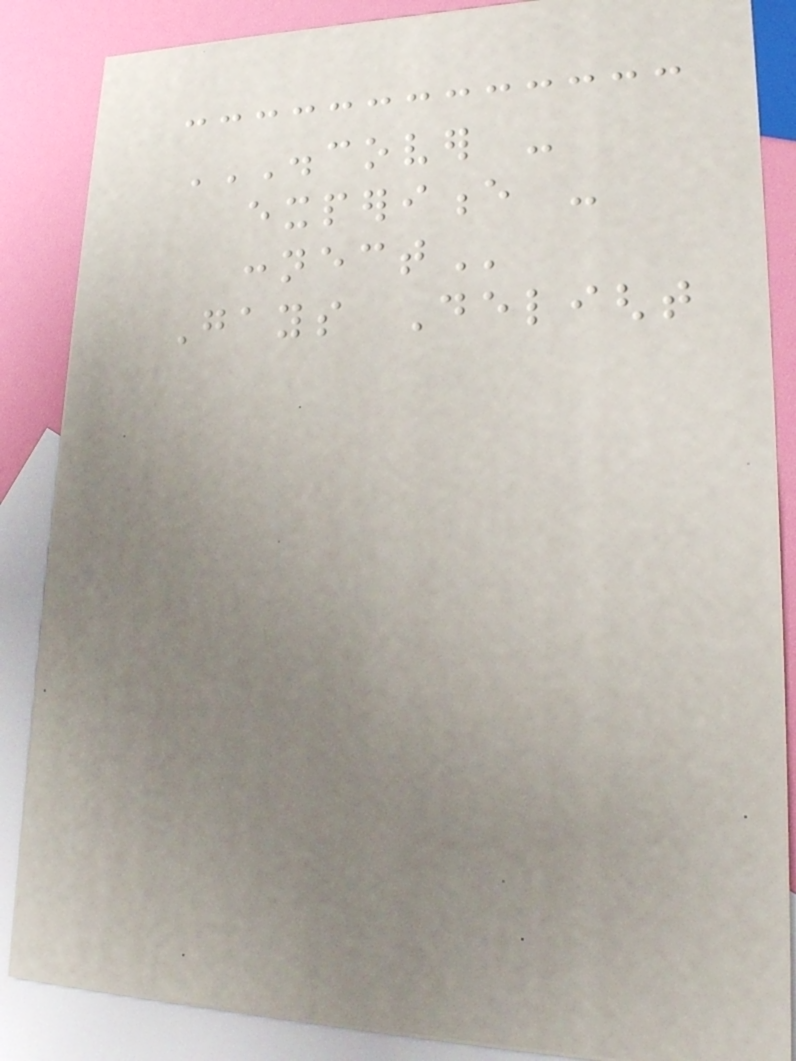DISCOVER -
EXPERIENCE -
CONNECT
Gays Delight
